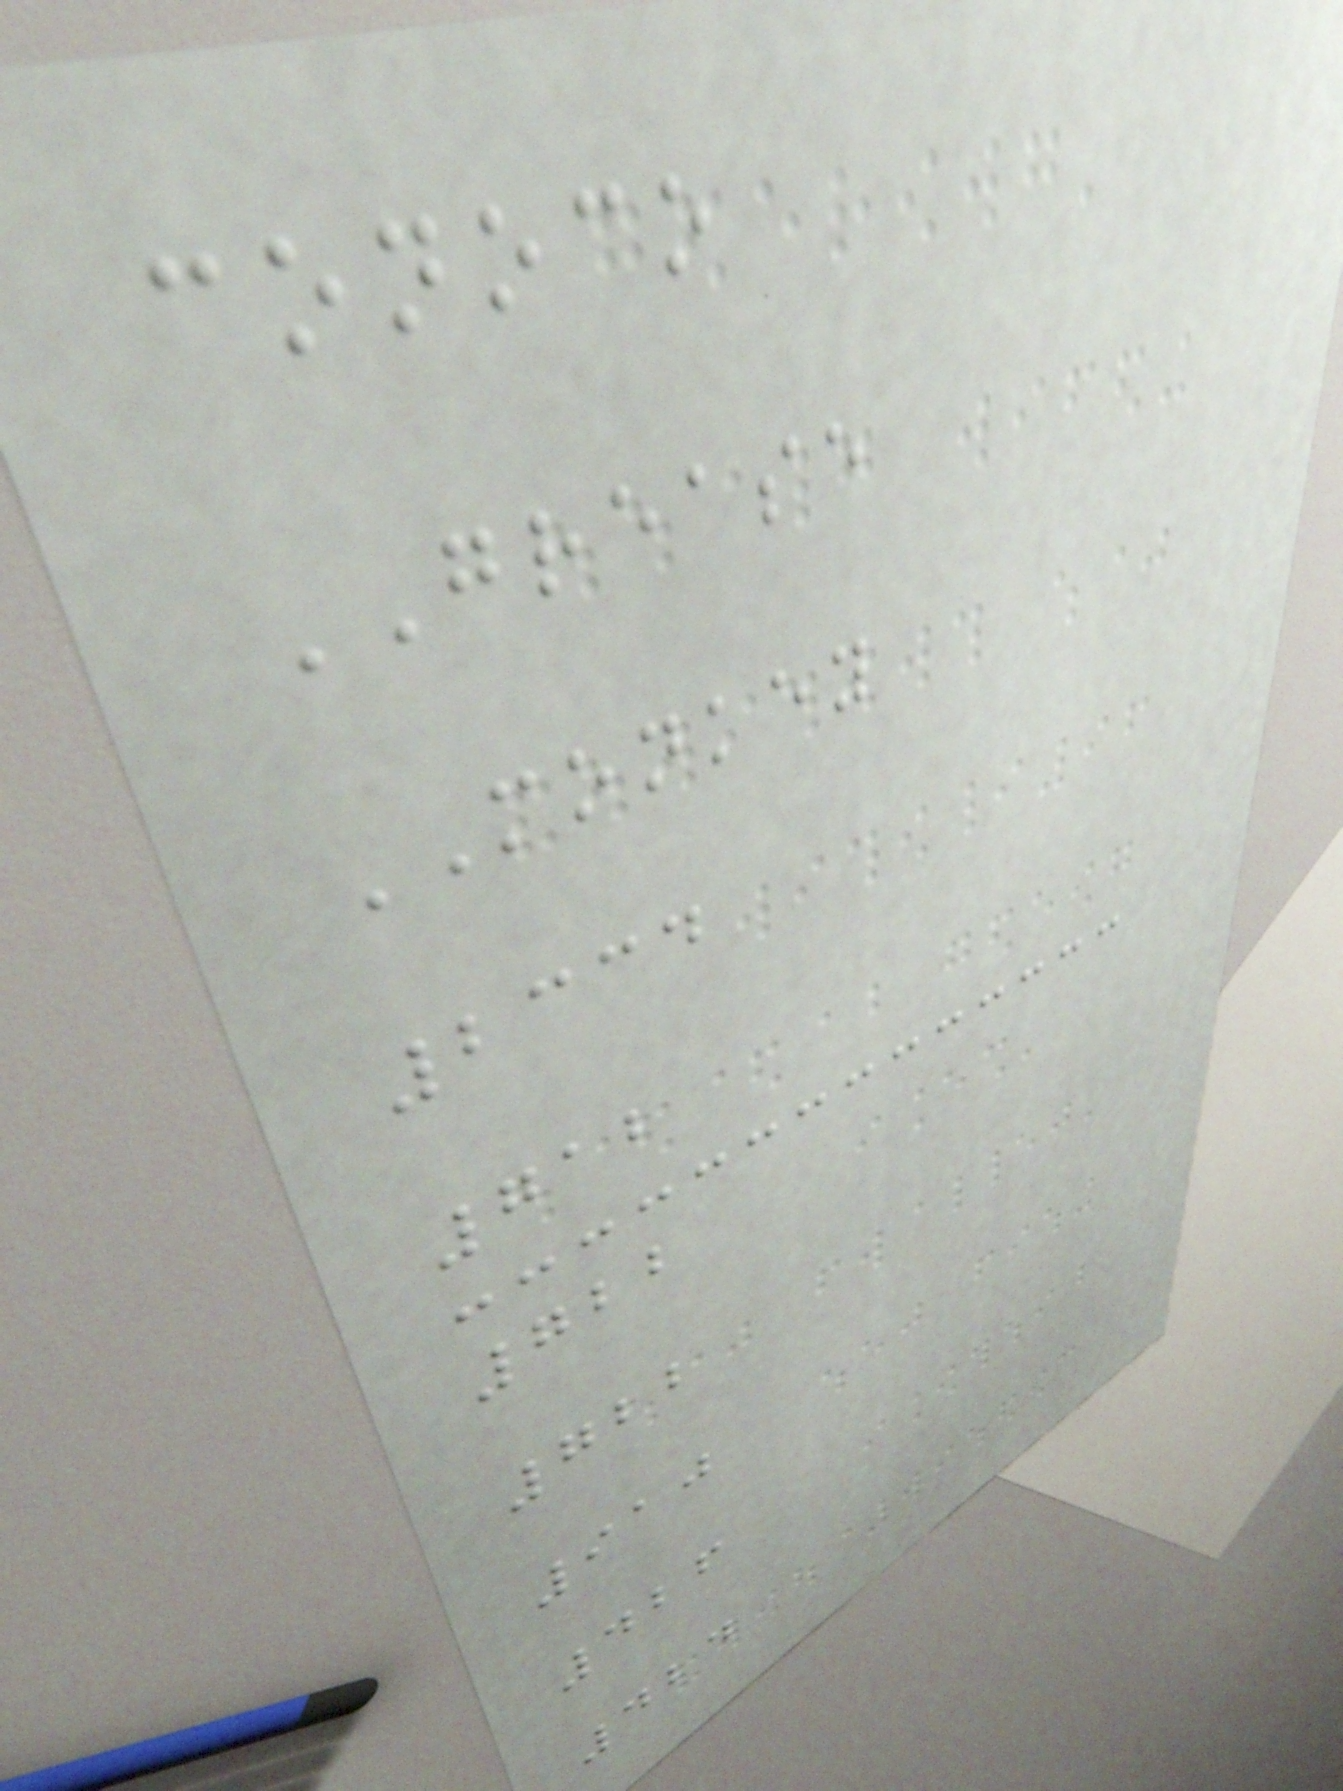conoco
GREASE
MONKEY
2334
712
722
722
910
426
424
